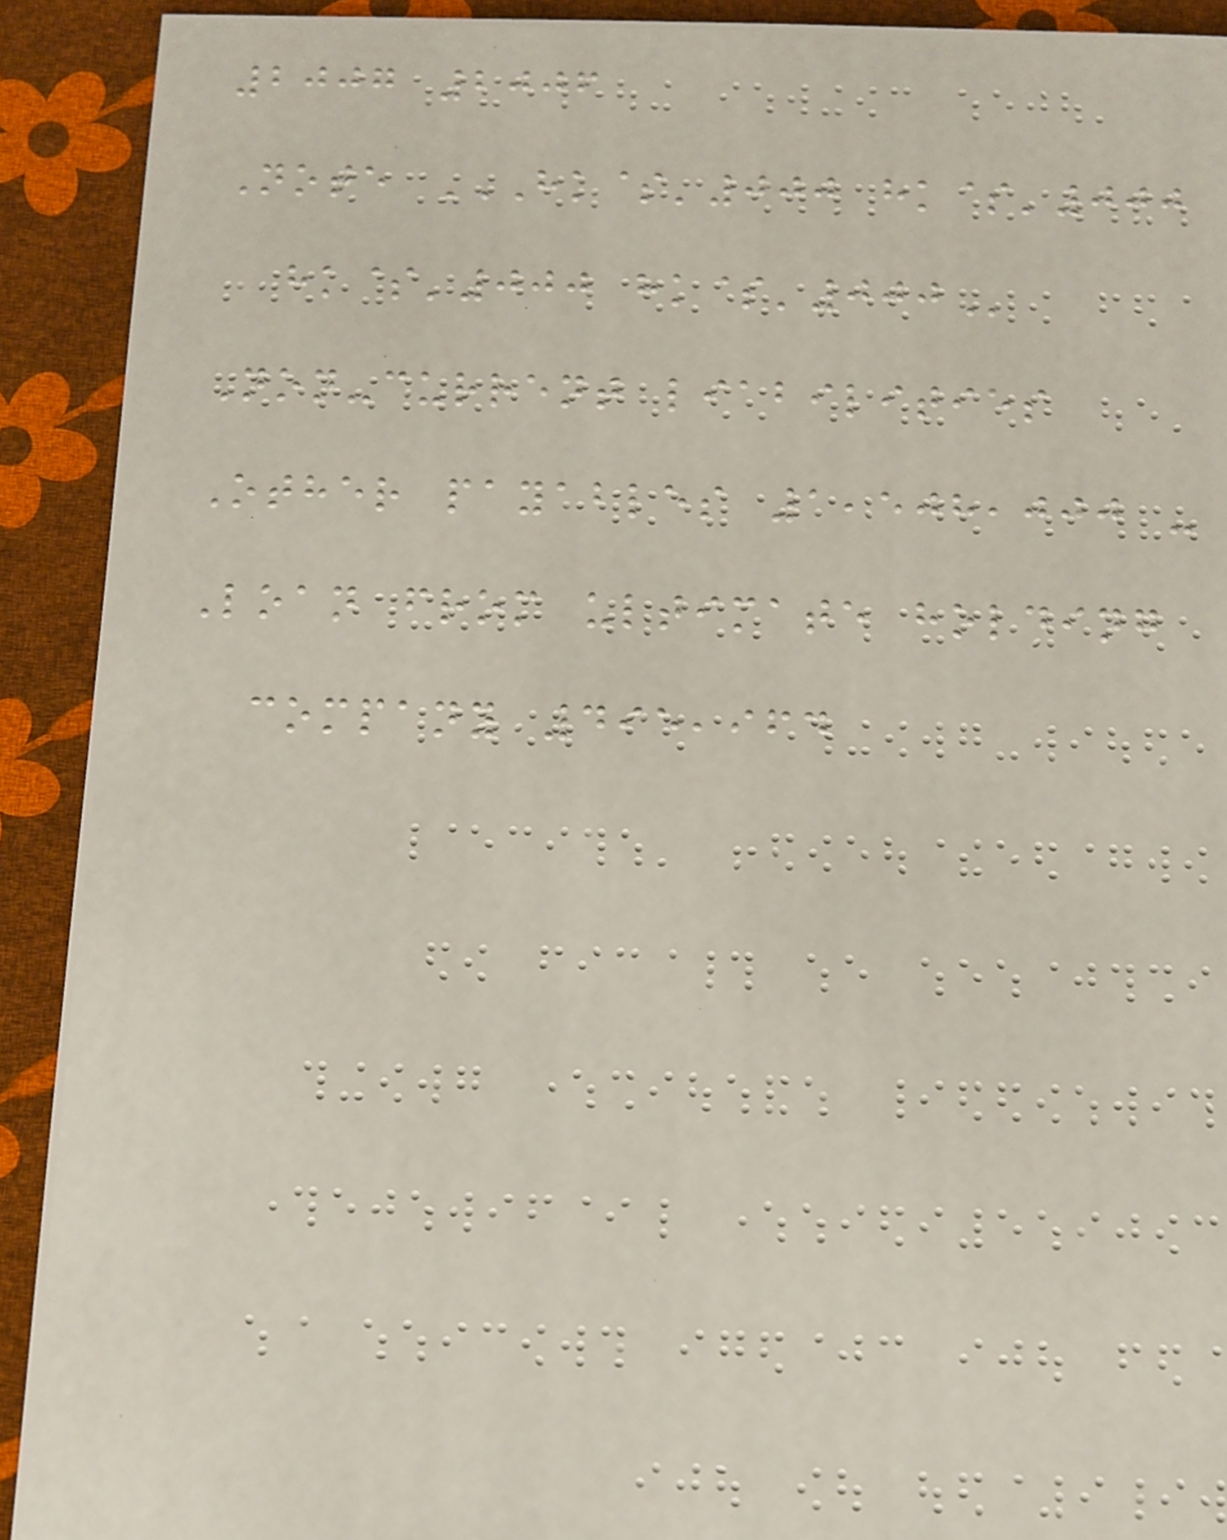2007 2006
Note HK$'000 HK$'000
HK$'000 HK$'000
Non-current liabilities
Other payables 1,508,000 -
Loan from ultimate holding
company 495,964
